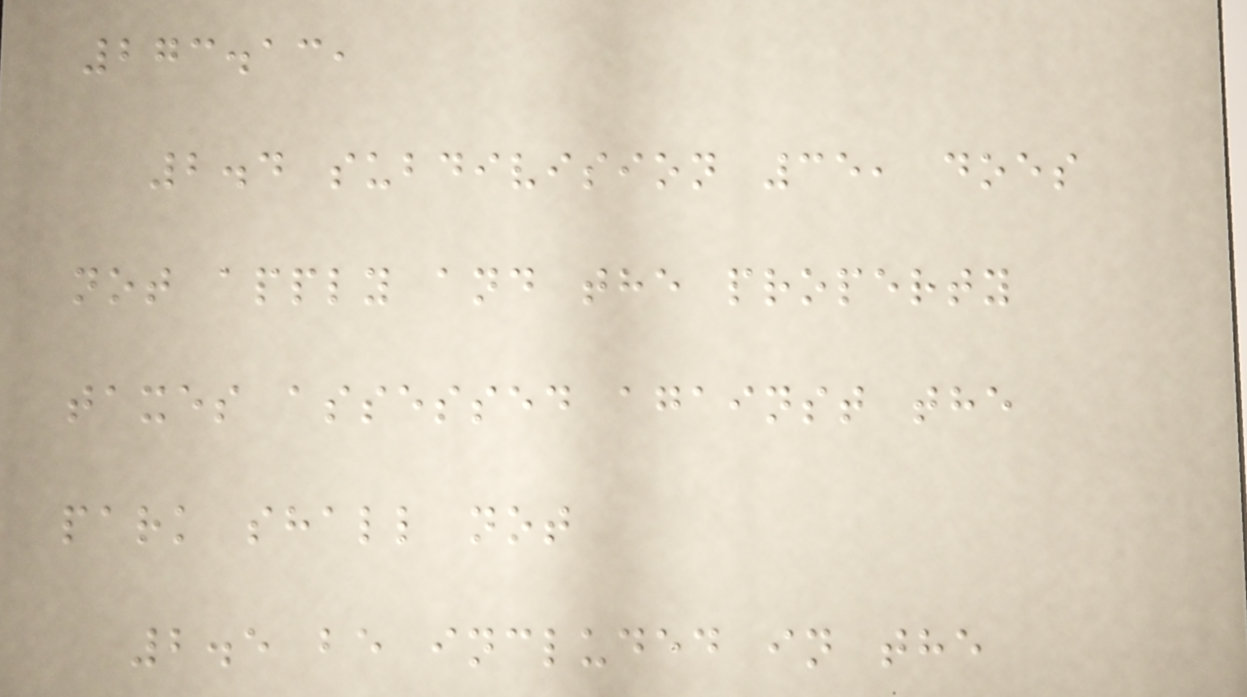273.13,
2.4 subdivision 35, does
not apply and the property
taxes assessed against the
park shall not
2.5 be included in the
